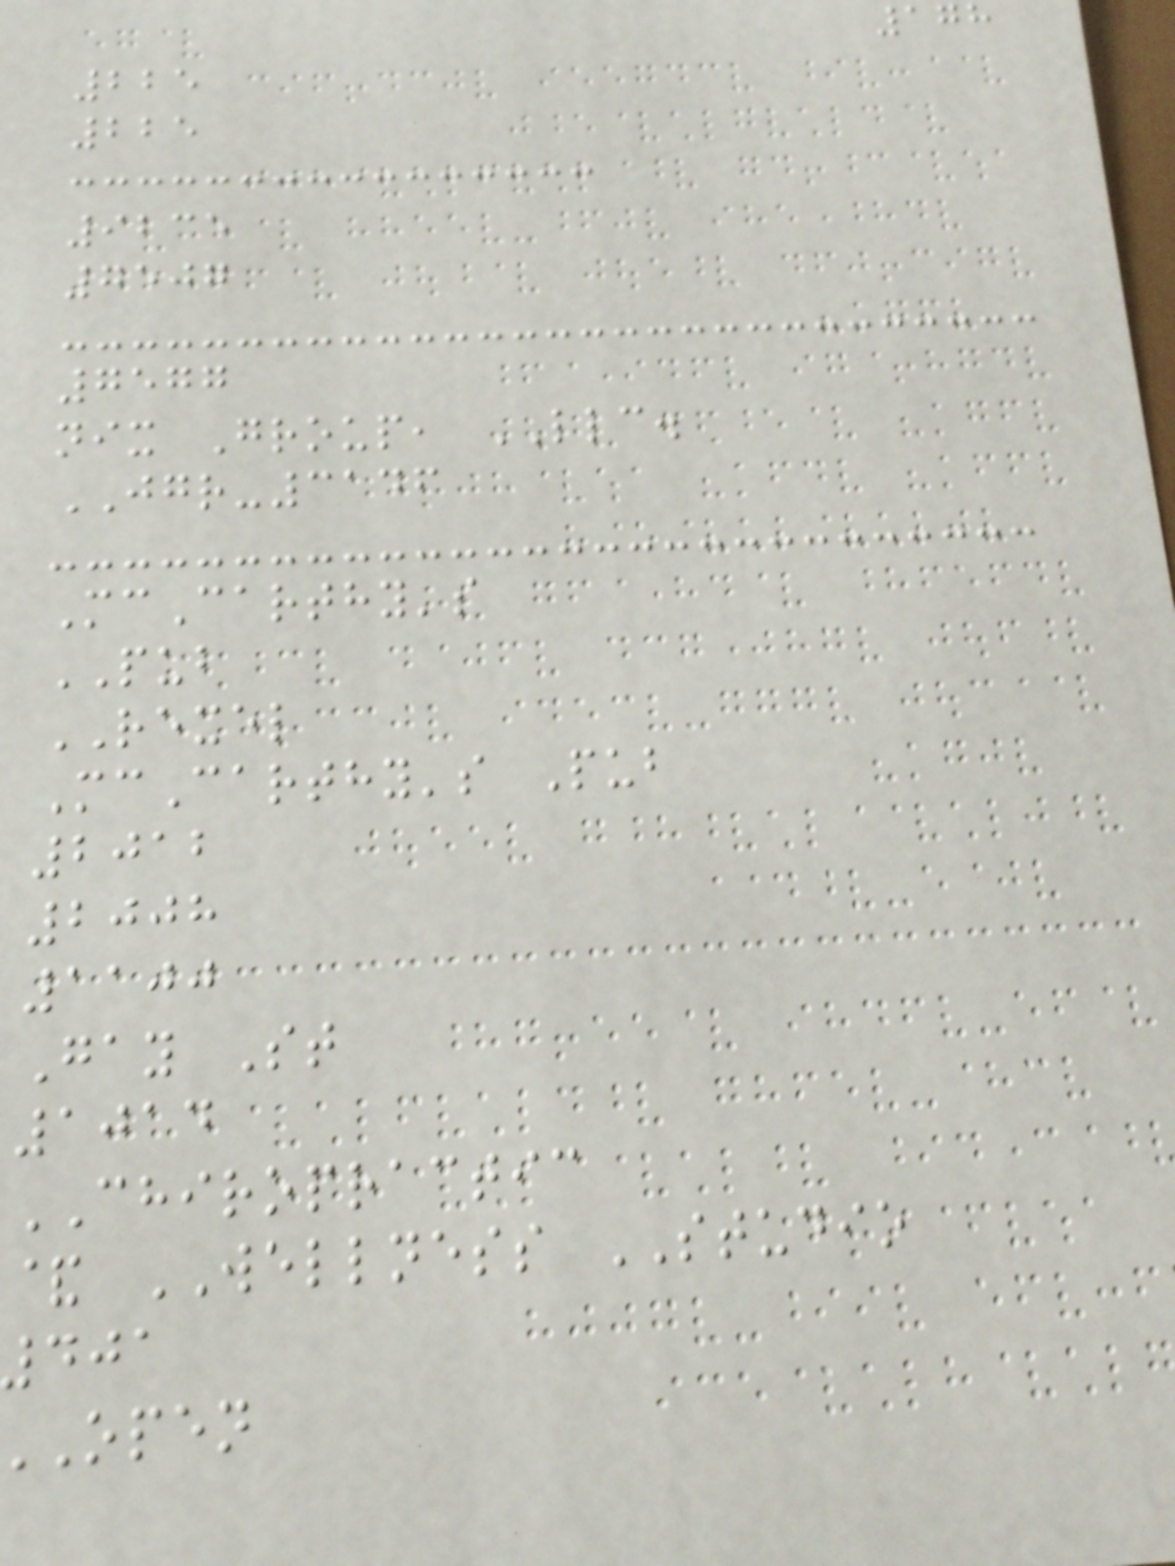178
225
225
9235
7507
7577
nix Group, LLC.
JGR-3146
McCarthy's
PUB
REXEL
McCarthy's Pub
2012
2008
1100
Gay St
1014
CHIROPRACTIC
& WELLNESS STUDIO
open
